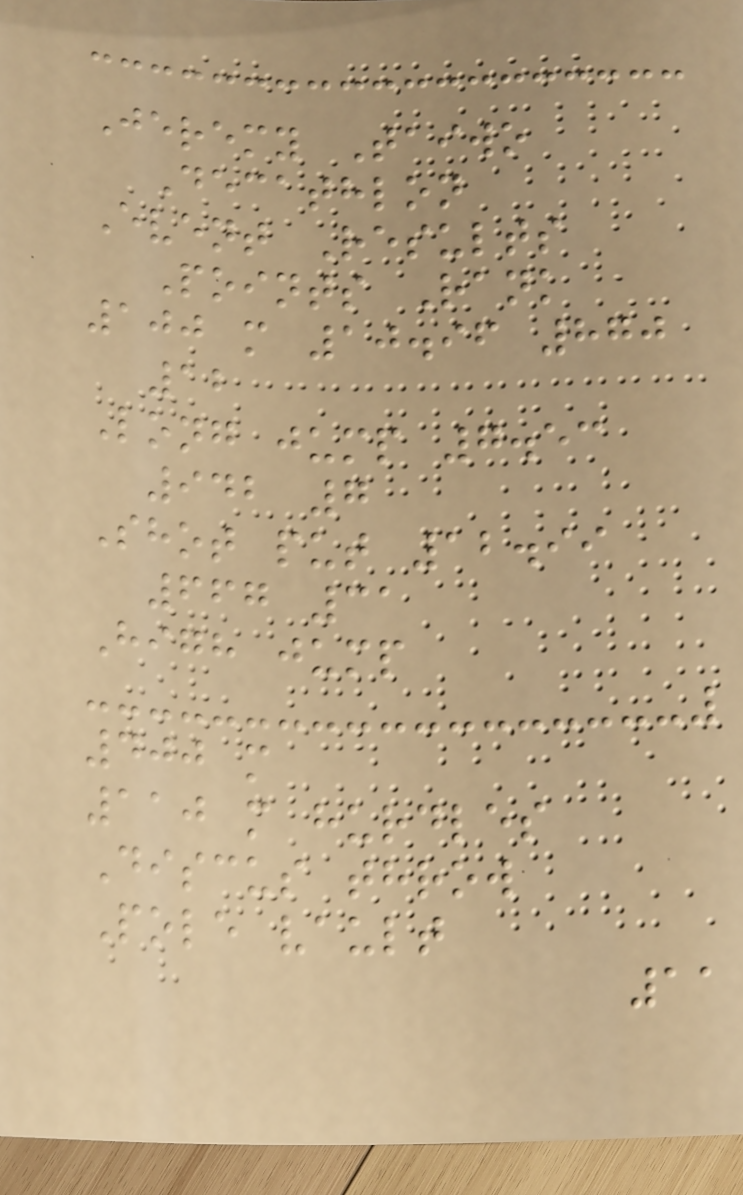Jeremy Taiwo
Decathlon
Event Results
Points Rank
100 m 10.96 870
12
Long jump 7.53
942 7
Shot put 12.99
667 31
High jump
400 m
110 m hurdles
Discus throw
Pole vault
11
